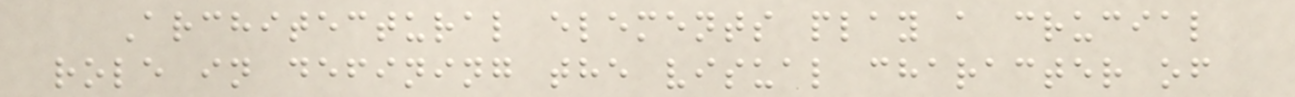Architectural elements play a crucial
role in defining the visual character of
